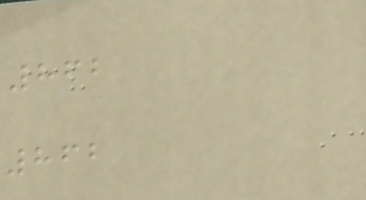862
862
